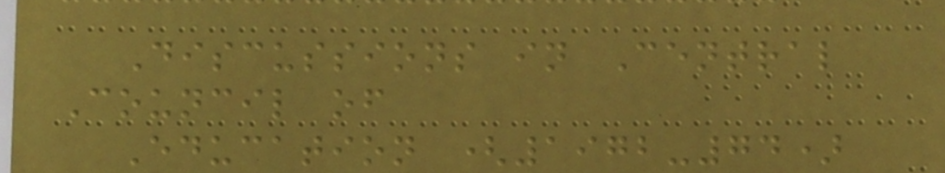Discussions in Central
Council of
Education (1972-74)
